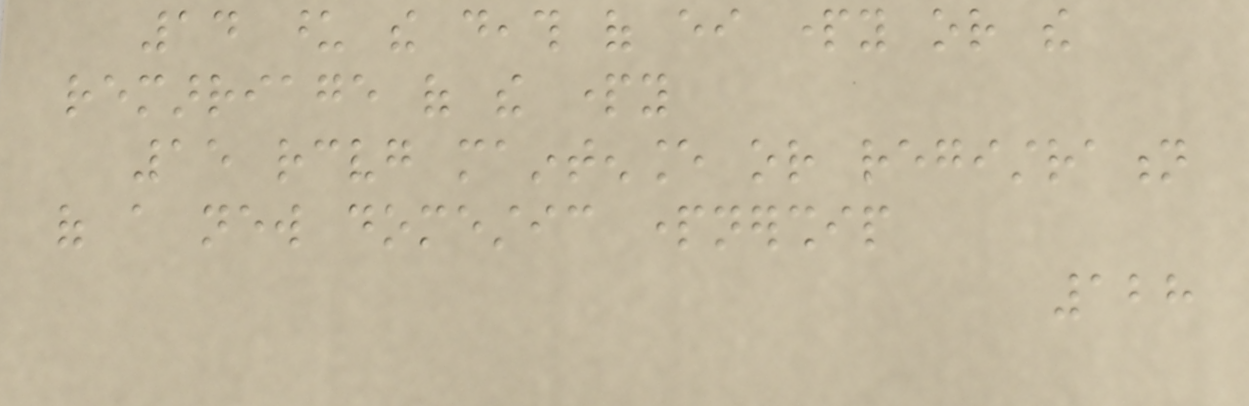14 upon the death of either party or the
remarriage of the party
15 receiving maintenance or registration
of a new domestic partnership
128
